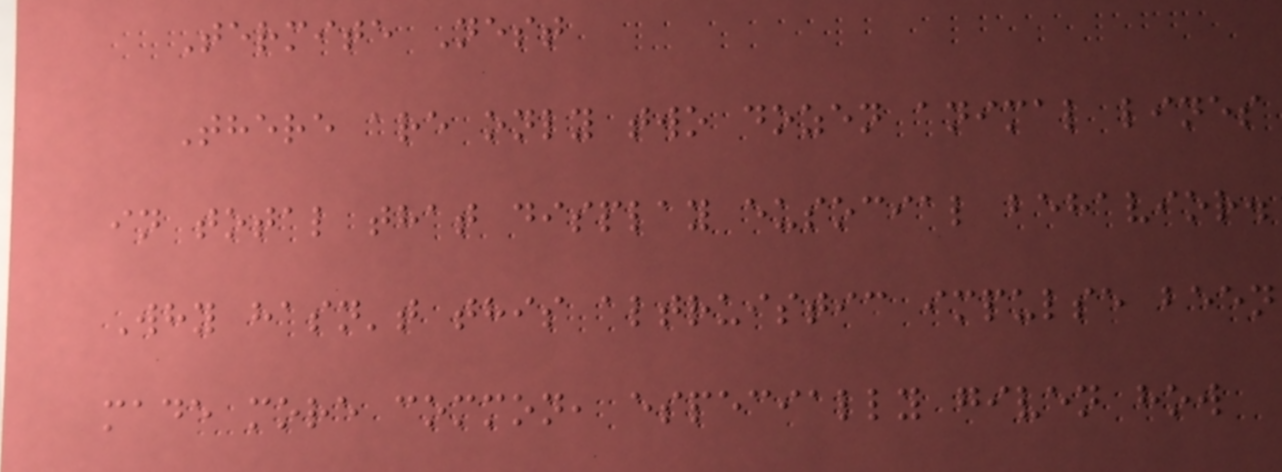Termite Nest
There are only two dozen animal lines
in total that display eusocial behavior.
Why hasn't this altruistic impulse been
made more common, especially given how
